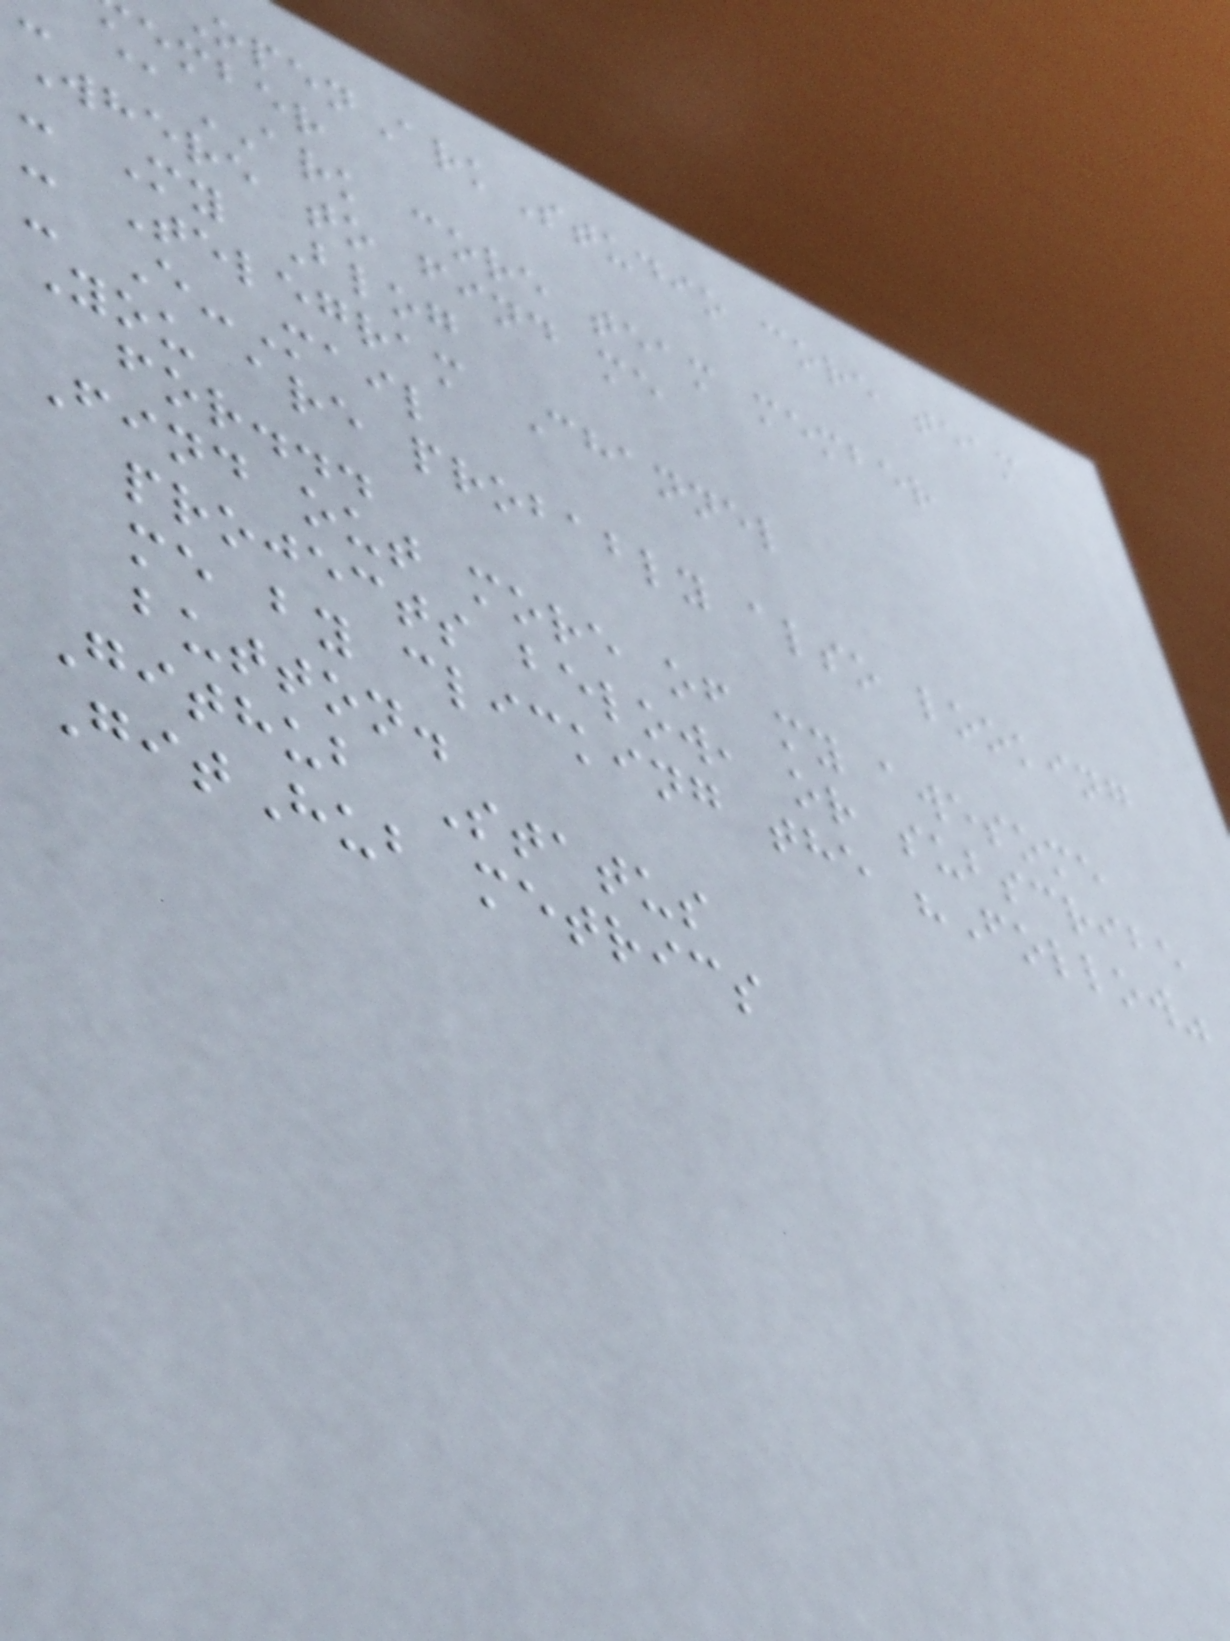penArkStudio core team
ember
@ARK core team member
Where to find me
- My Blog
- Telegram Channel
- E-Mail
You are probably also looking
for...
Find out more of my awesome
projects below, or subscribe
me by clicking the "Follow"
button.
Github Status
GitHub metrics
